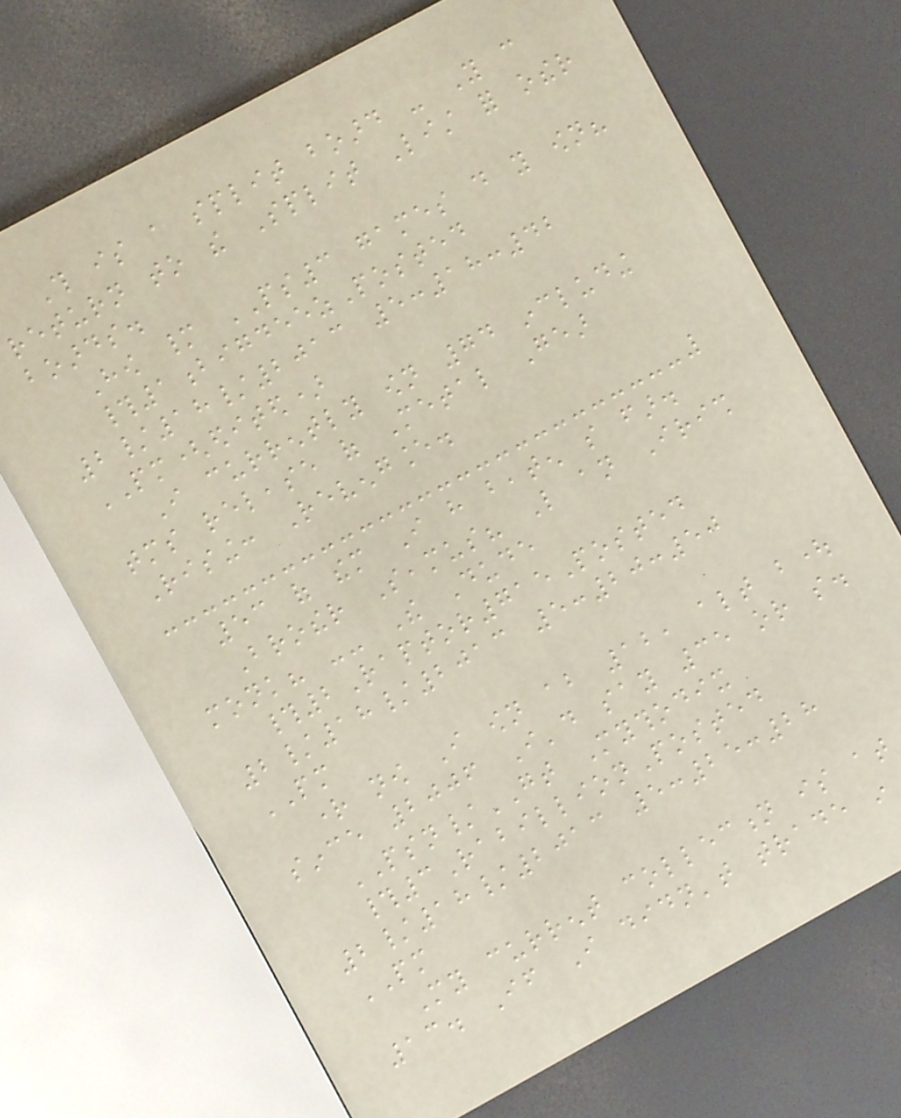This is a split board - You can
return to the Split List for other
boards.
How many PS3 games do you own?
#1bigdeezPosted
2/18/2013 5:18:42
PM(edited)
I currently own 74 including
tomorrows release of Metal Gear
Rising: Revengance.
53 of them I have beaten so far.
Brother Seamus? Like an Irish
monk? -- The Dude
#2Raptor715Posted
2/18/2013 5:20:50
PM
right now I own about 12, altogether bought
since 2006 I'd say 35 or so.
PSN/GT Mythodix
#3RabillionPosted
2/18/2013 5:25:28
PM
My current collection is at
13. If I didn't trade in
